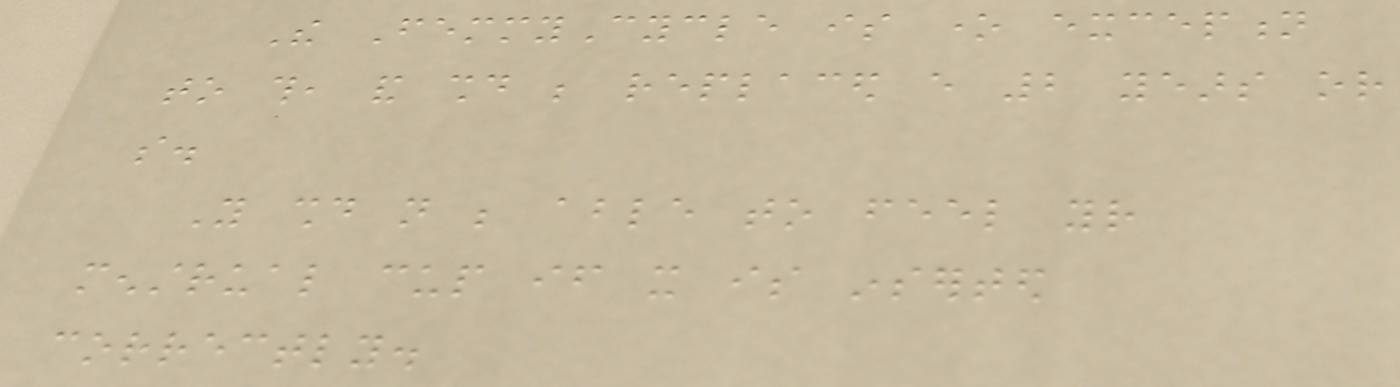The FemmyCycle is one exception
to this, and should be replaced every 2 years or
so.
You should not be able to feel your
menstrual cup if it is inserted
correctly.
